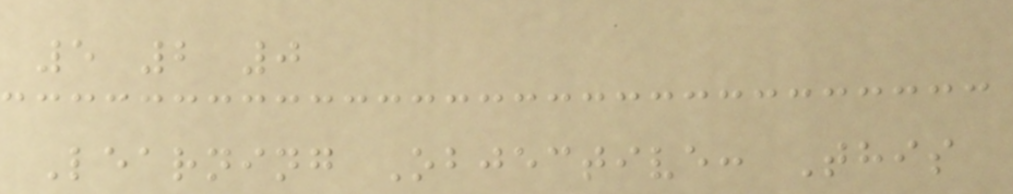5 2 0
Learning Objective: This
